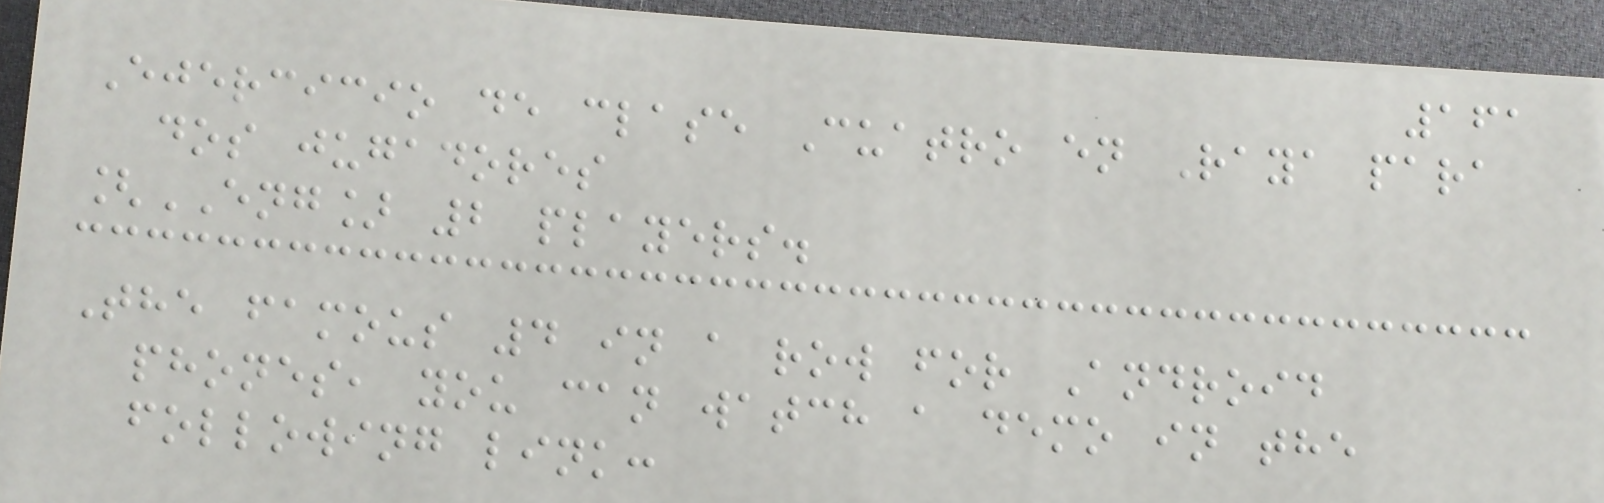161
Ejercicio de clase Cuatro en Raya para
dos jugadores
[ENG] 2 players.
The famous 4 in a row for Android
phones, you can watch a demo in the
following link:
